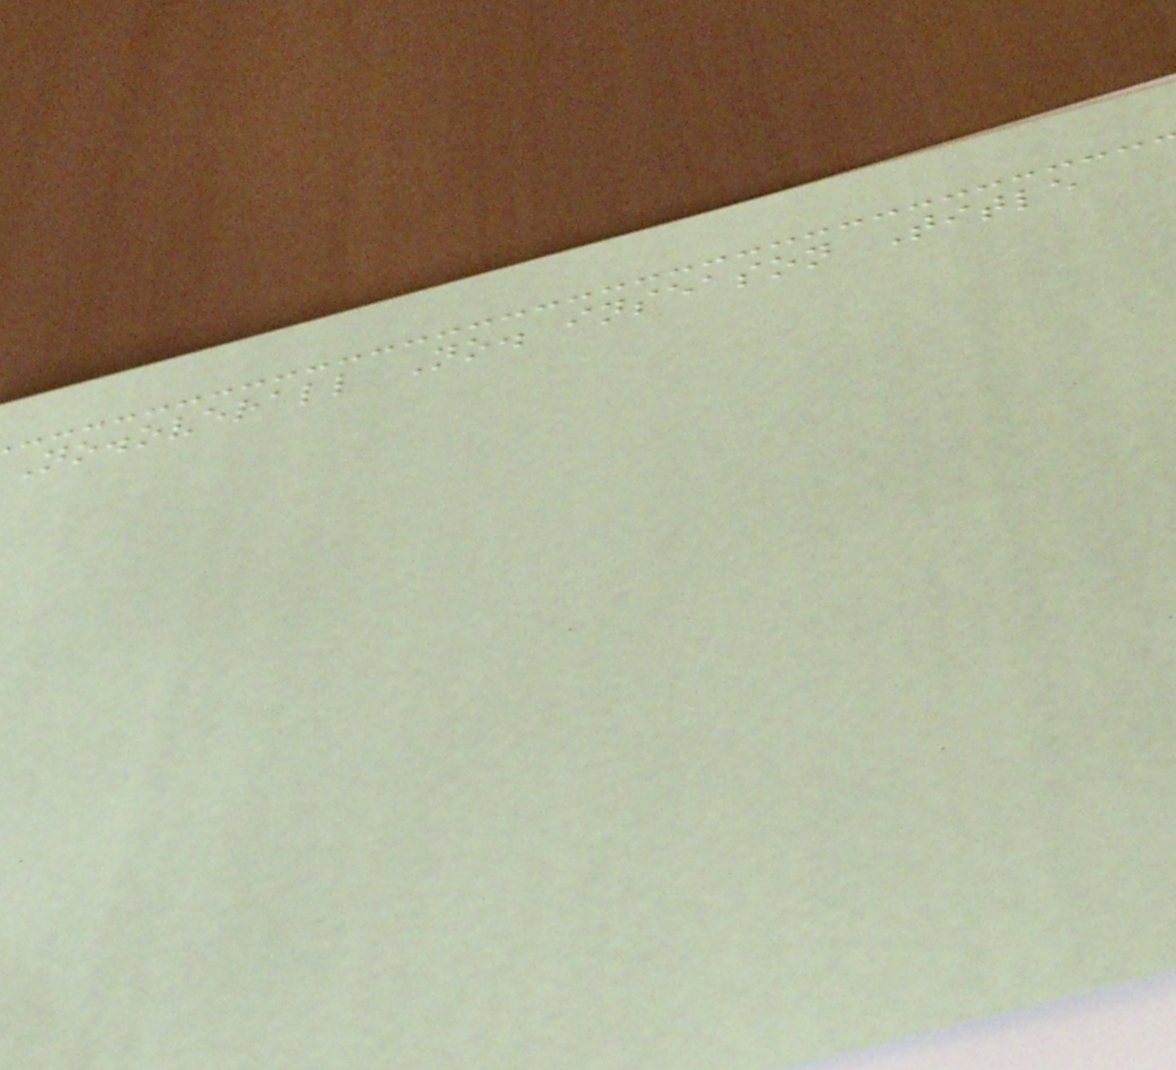No.overall No. inseason Title
